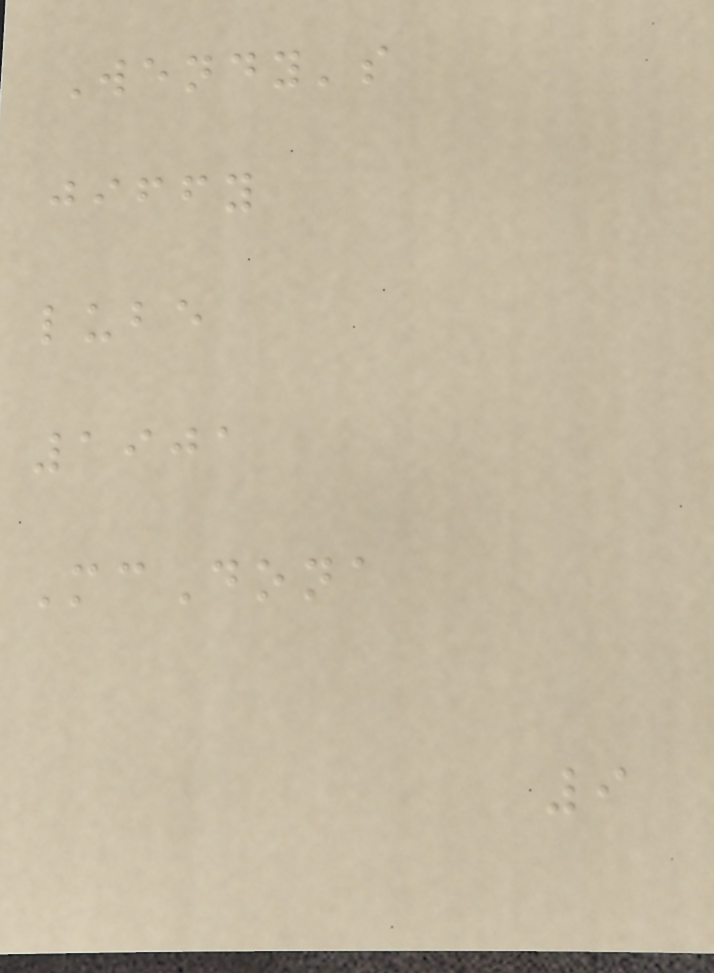Wendy's
jiffy
lube
1901
McDona
9
